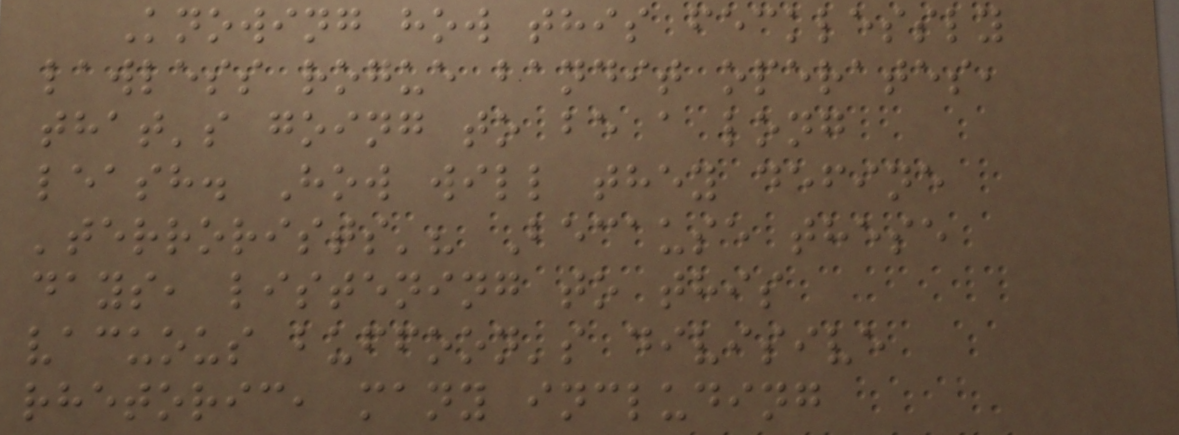Knowing how this fecklessly
lawless rogue bandit operates,
that's going to be a long
leash. How will they define
'terrorists'? Because these
days, listening to this
vacuous buffoon's divisive
rhetoric, many including
